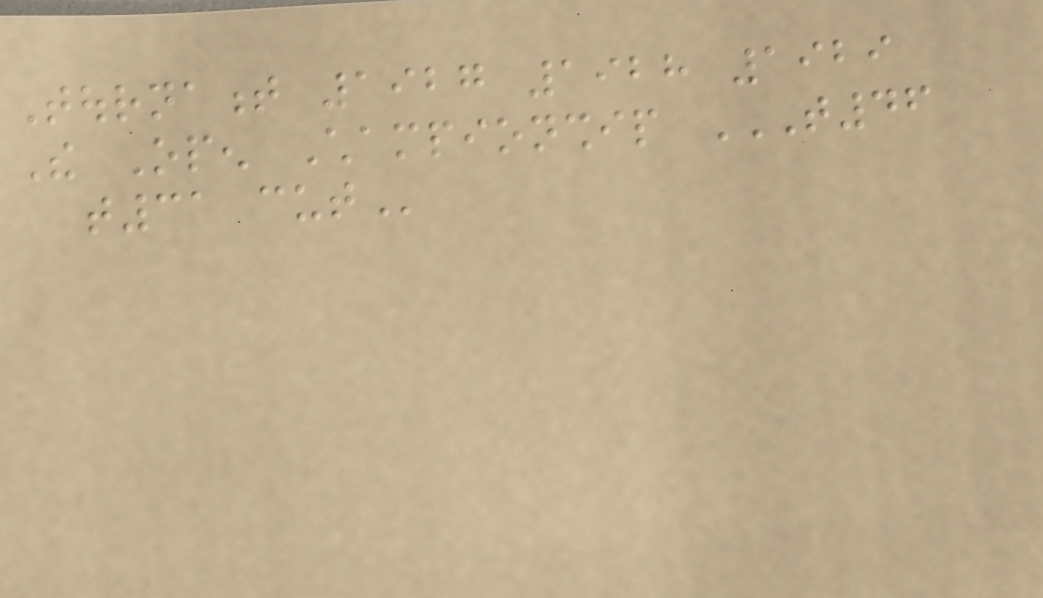Tournament 1927 1928 1929
The Open Championship T46
T31 CUT
